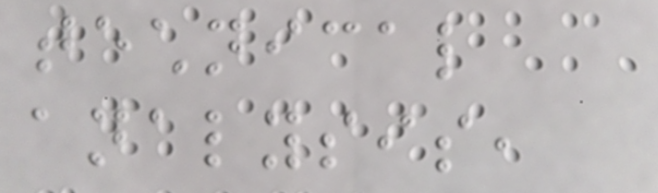technical
analysis,
